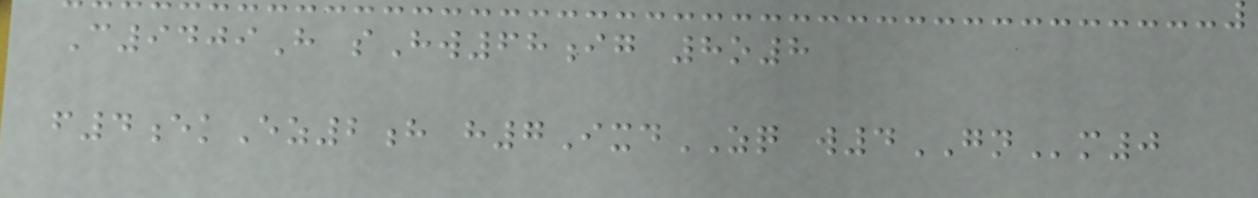C9409H sHw68ig 8o8
f4ekEz2h h7IxdZQ w4GNm0
